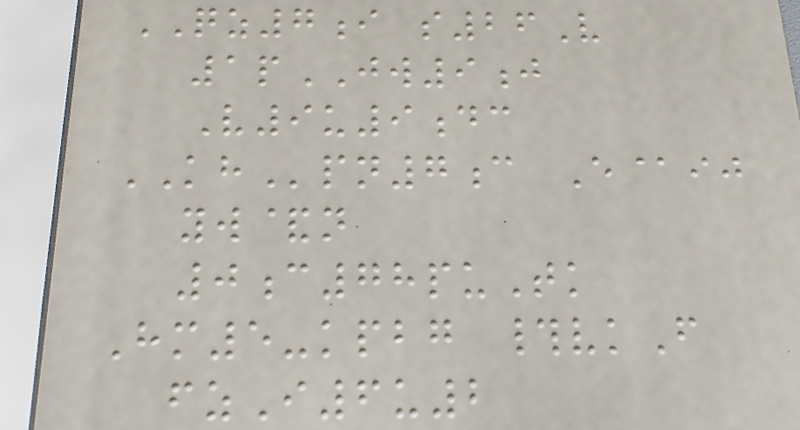QZ7i s26V
1pJW9j
V9u9dc
KHpn7c E@ij
yw&n
0c78puTk
Hm5-kpbg #vkF
fzI6u2
